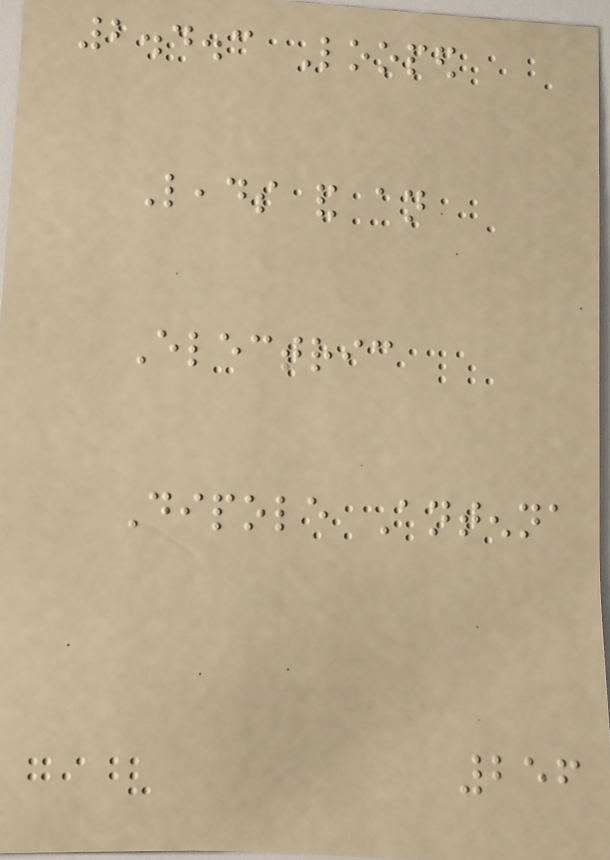2.4.3 Looped
Leads and an
Electric
Dipole Antenna
256
